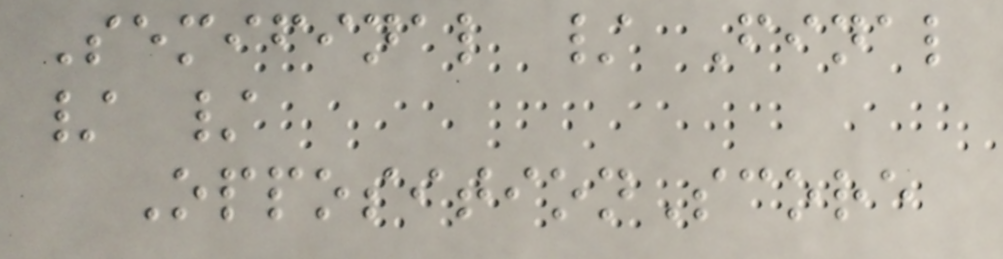Semifinal / Final
/ /
OppositionScore
